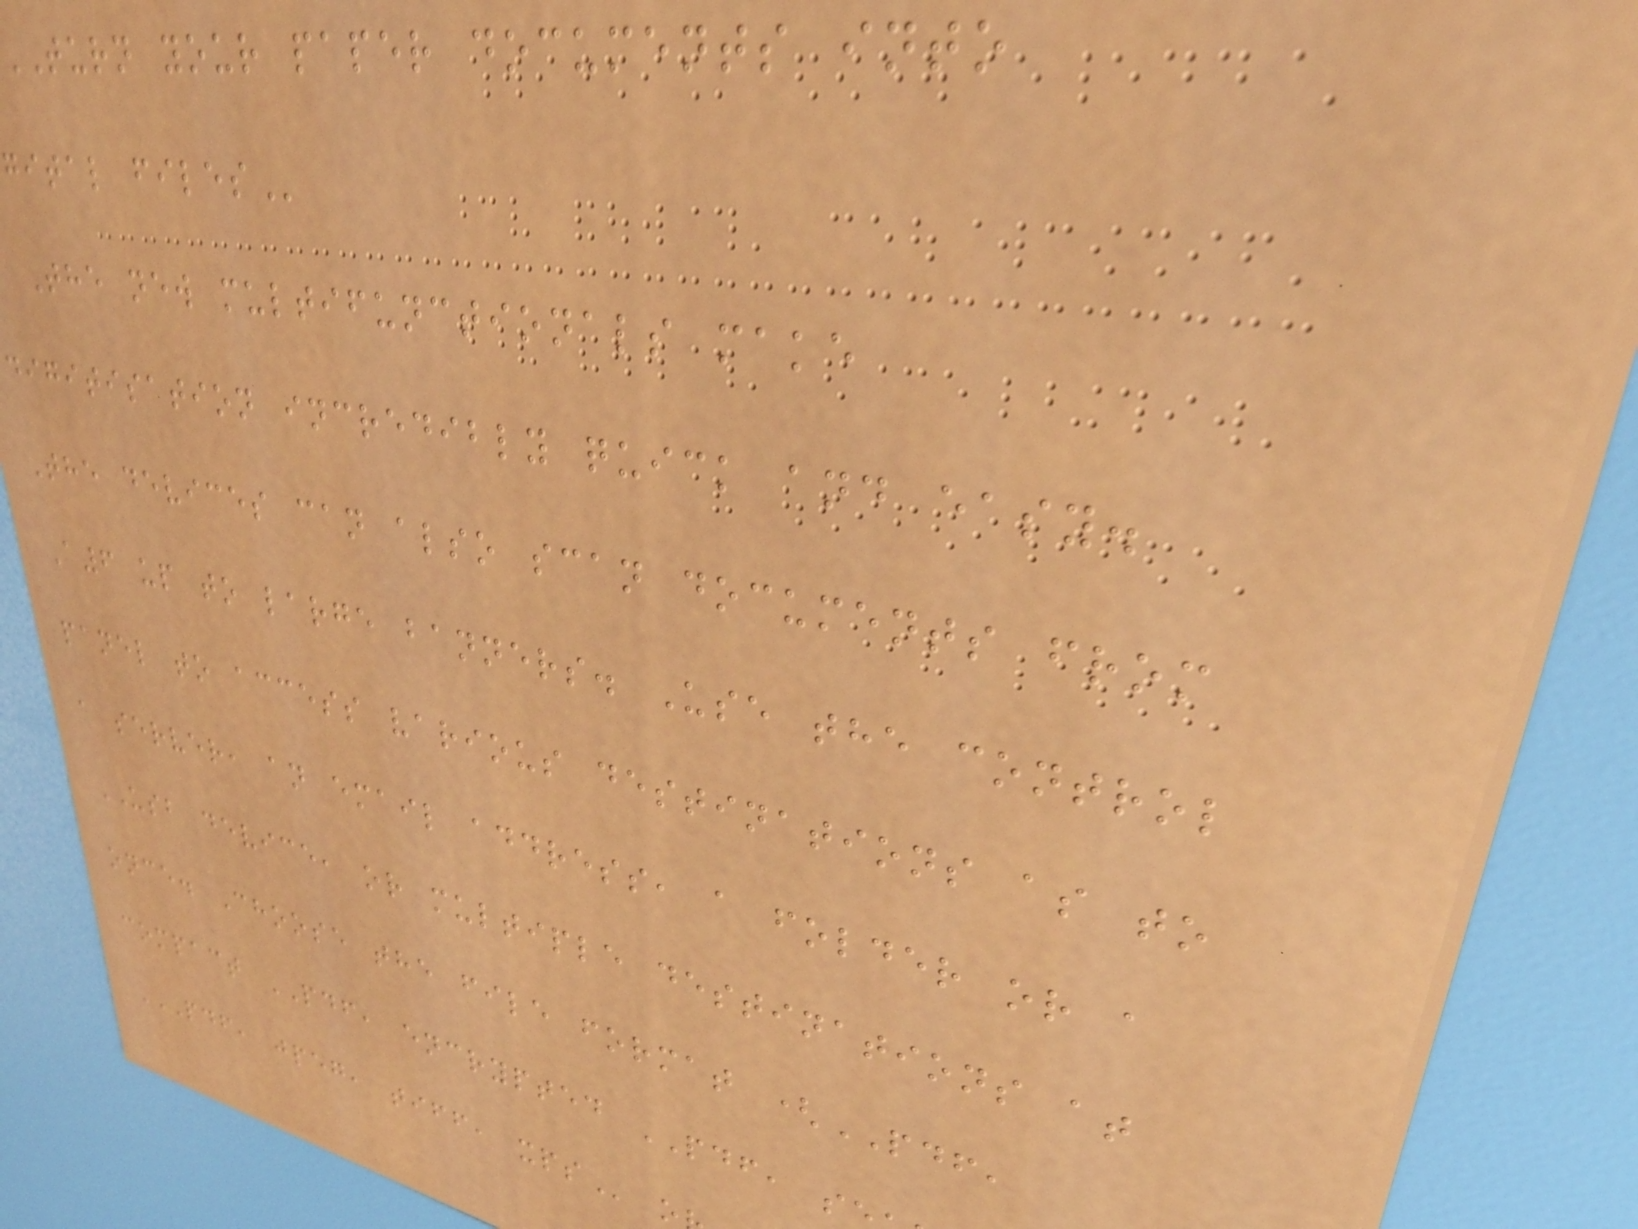TURN your paper documents into
gital
The new multifunctionals make
digitisation incredibly quick and easy.
The devices can also scan documents from
A6 up to large banners. Use the control
panel to access various destinations as to
a server, an email address, a folder or a
USB device, or multiple destinations at
once. Choose the file format (PDF,
compact PDF, encrypted PDF, s
PDF, JPEG, TIFF, XPS o
